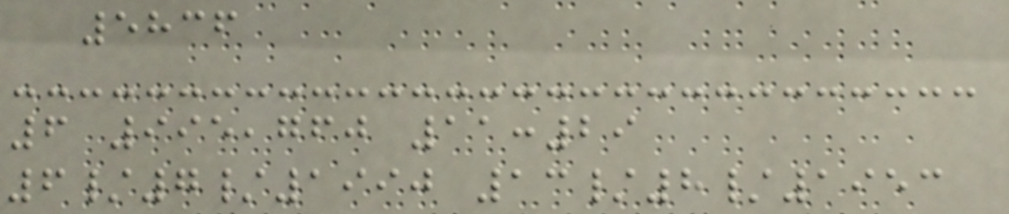5836
6 995,760 11:29
6/7/1990 13/8/1953
